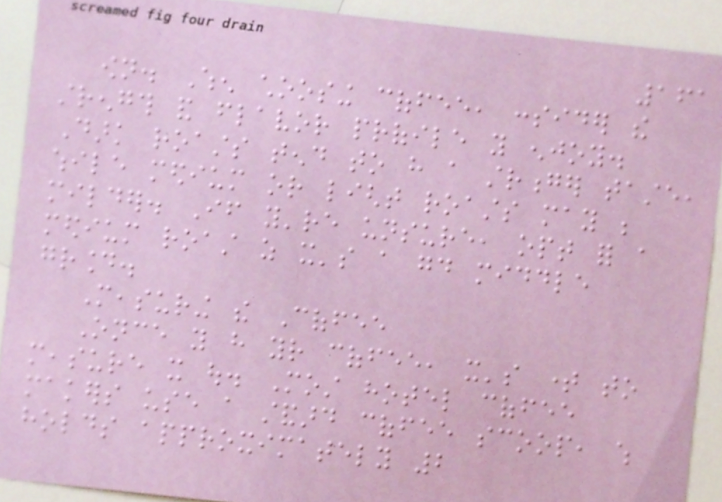161
own. When choosing coffee, consider the
strength and flavor profile you enjoy.
Dark roasts tend to have a stronger taste,
while medium or light roasts may be
milder. If you're unsure, opt for a
medium roast as it's a good middle
ground.
Measuring the Coffee
Once you have your coffee, it's time to
measure it out. Most hotel coffee
makers use a standard coffee scoop, which
holds approximately 2
